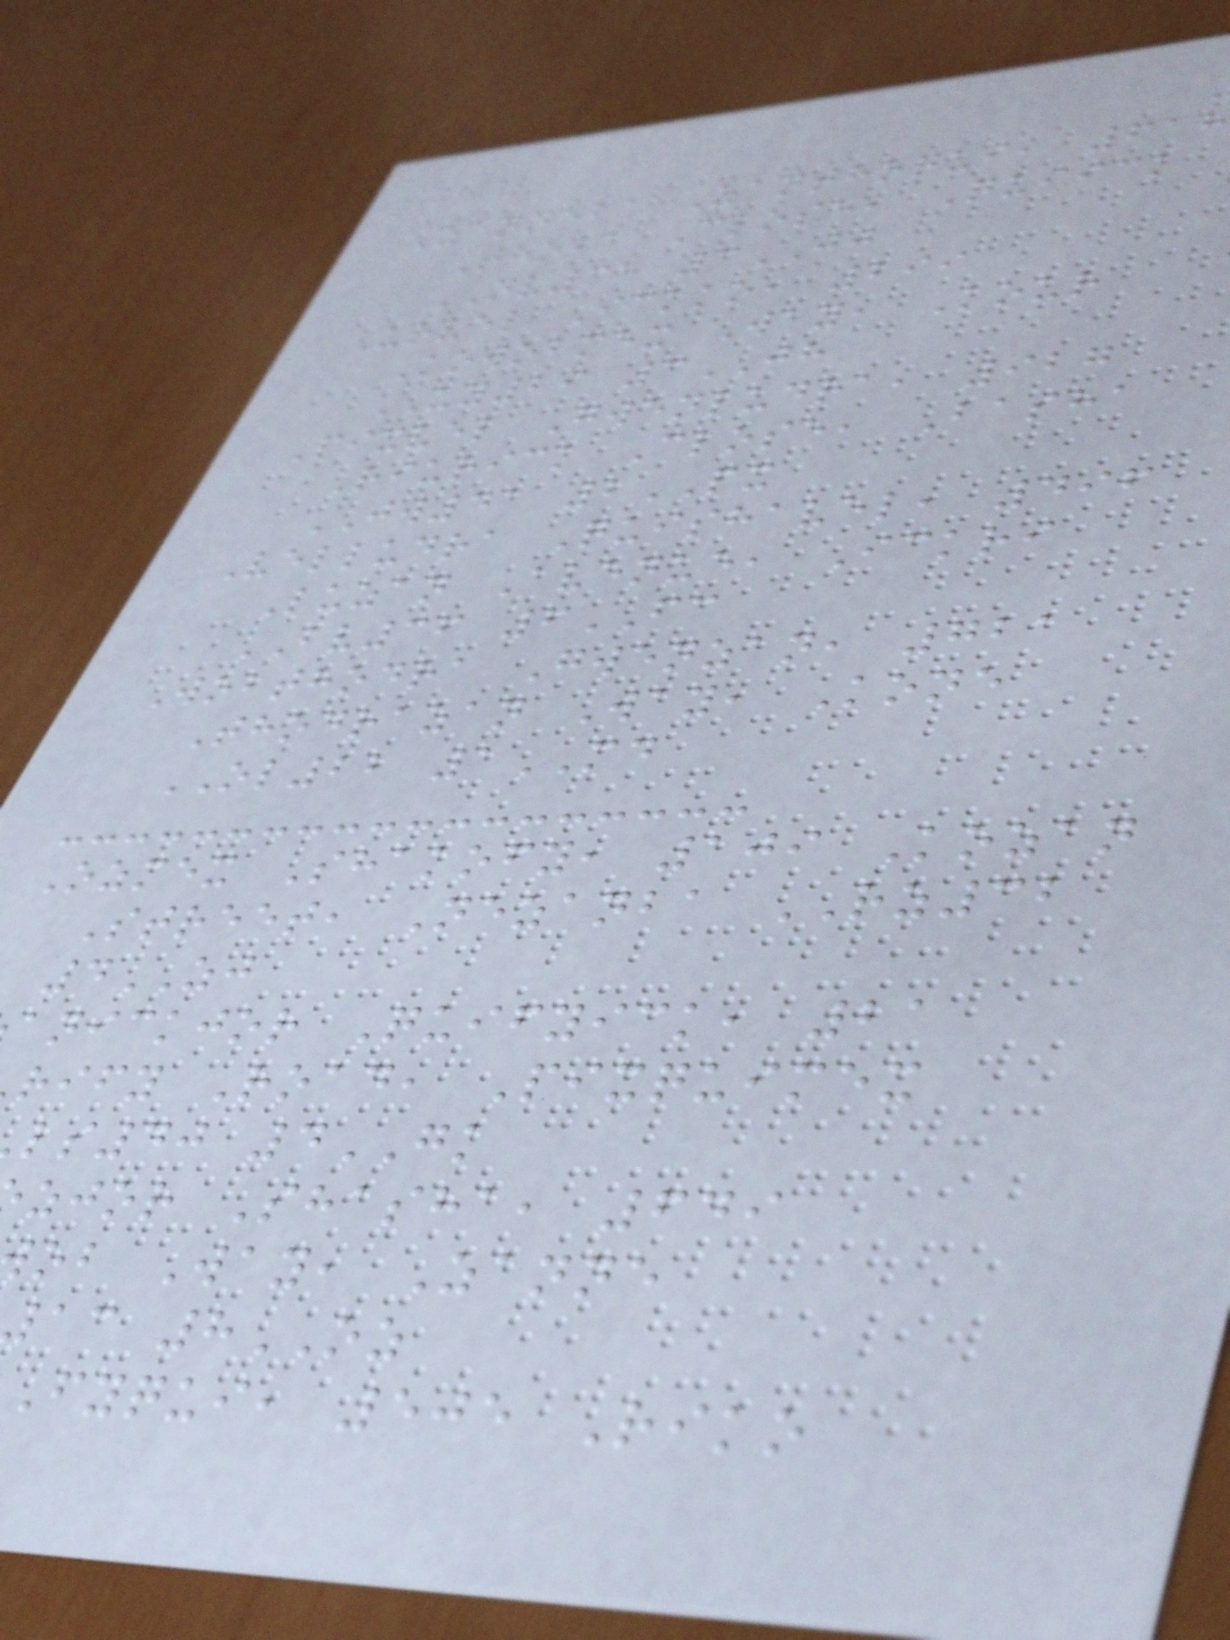Zanneba Zanthoqui, 618
Thoba Close, Quiick
NV35 3JJ
Urvel Ickko, 299
Kowobmex Way, Kour
UY29 3JH
Pixvel Gwenludra, 927
Riurick Close, Basha
JW41 2PX
Velludra Quishavel, 496
Luzan Avenue, Ickri
BV36 6FC
Wobthodra Gwenzan, 721
Thodrazan Way, Kone
OL22 1MD
Ozmex Shakofy, 109 Kozan
Street, Nezanba RZ32
4ZJ
anickjor Quifyick, 21
rify Road, Pixquimex
ls40 4GK
zjor Shasha, 649
ob Way, Zanne
ac 8OZ
Fyqui, 505 Riko
